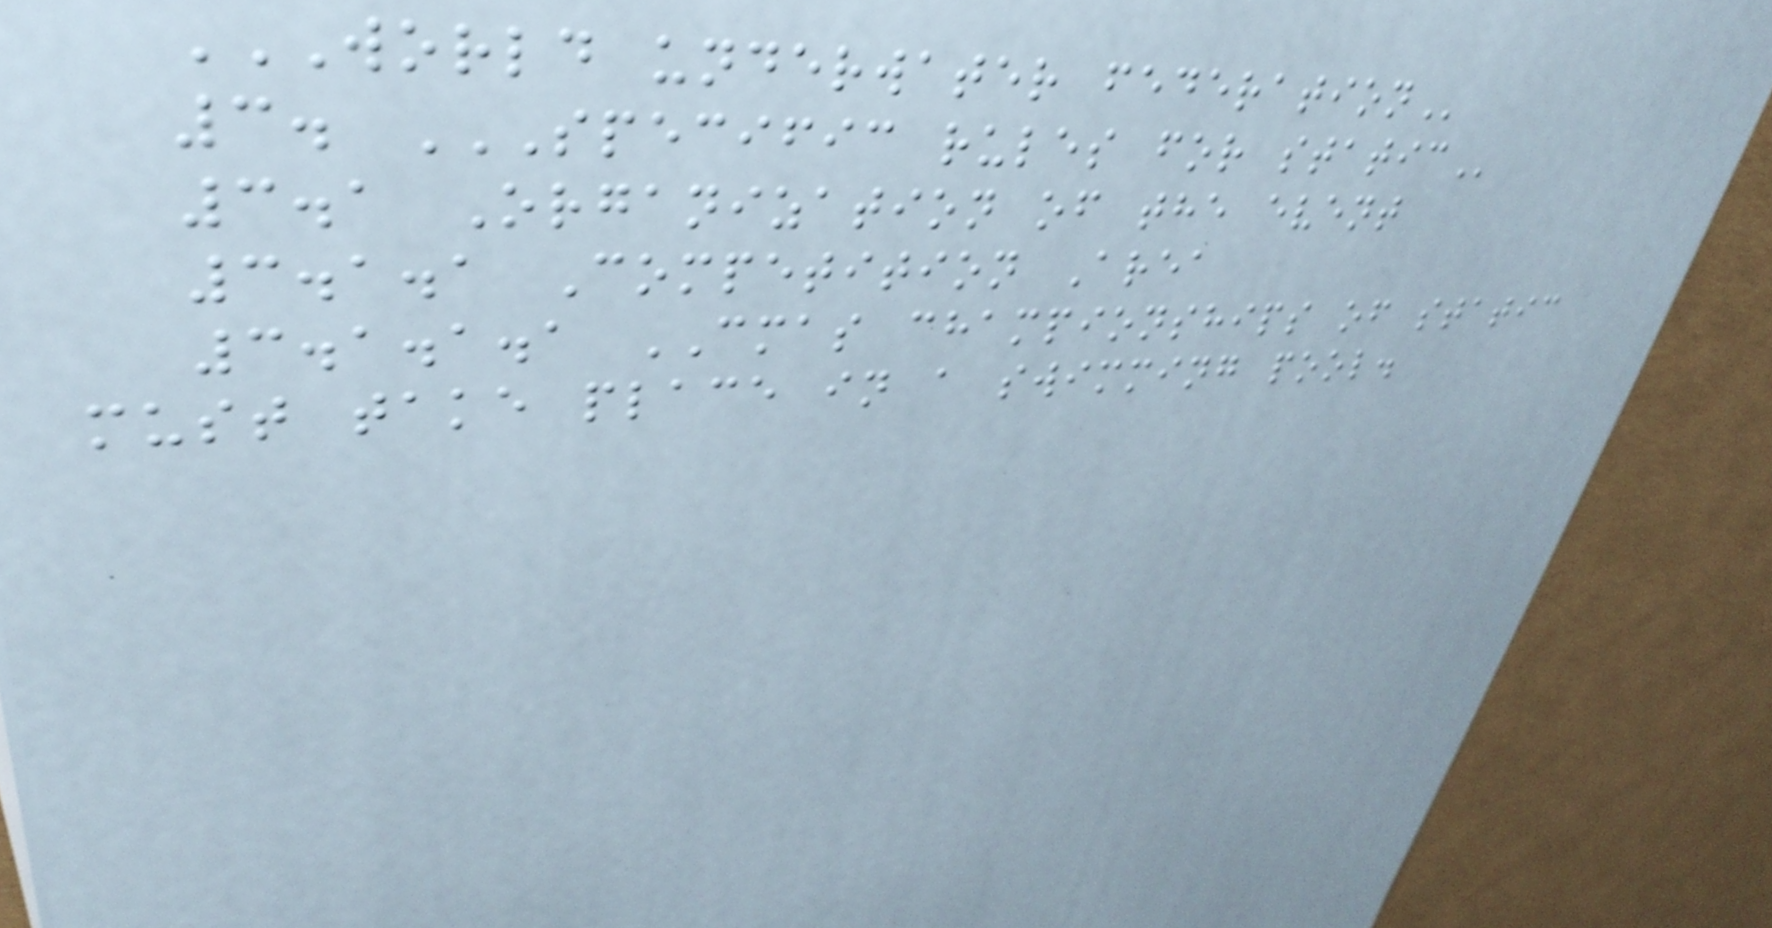WORLD UNDERWATER FEDERATION
3. SPECIFIC RULES FOR STATIC
3.1 Organization of the event
3.1.1 Competition Area
3.1.1.1 CMAS championships of static
must take place in a swimming pool.
